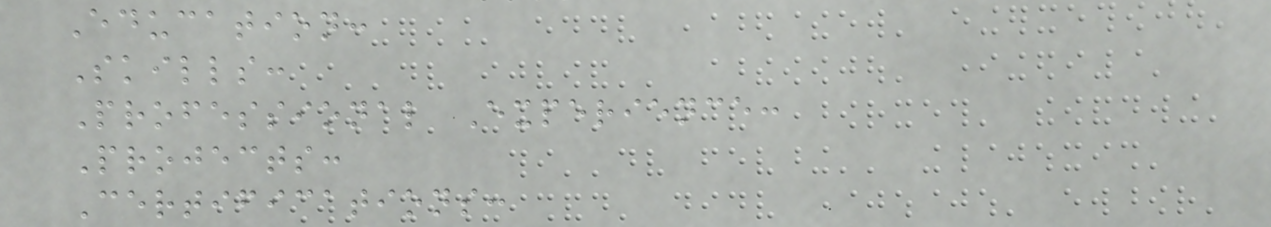Education:
Skills:
Professional Experience:
Projects:
Certifications:
